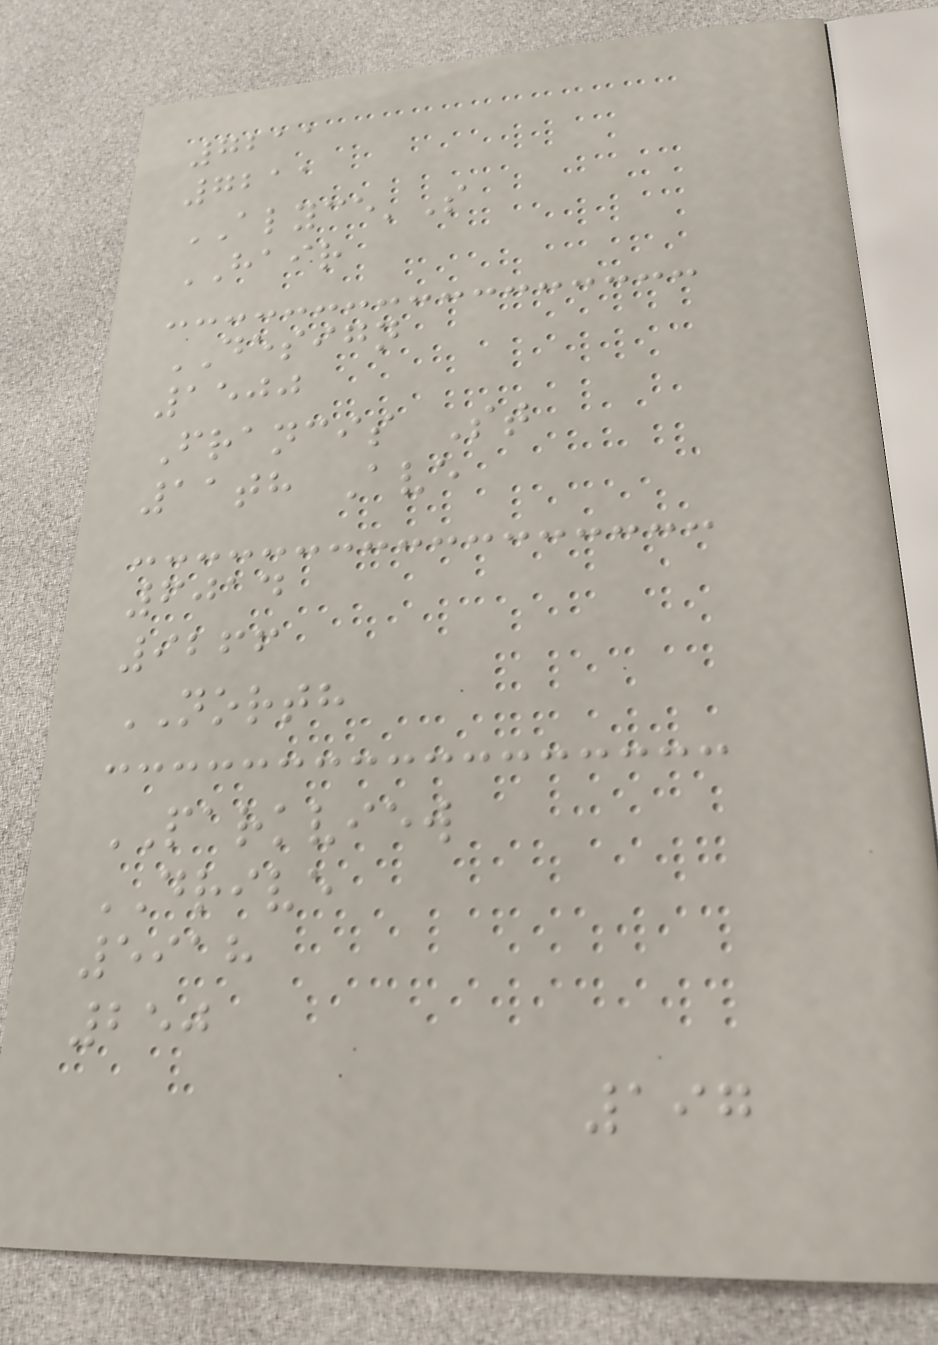7211
7211
ALYCE'S
HAIR
DESIGN
1500
Francis St
11th Ave
6014
9266
NORTH
PARKVIEW
DRIVE
5918
250
197
